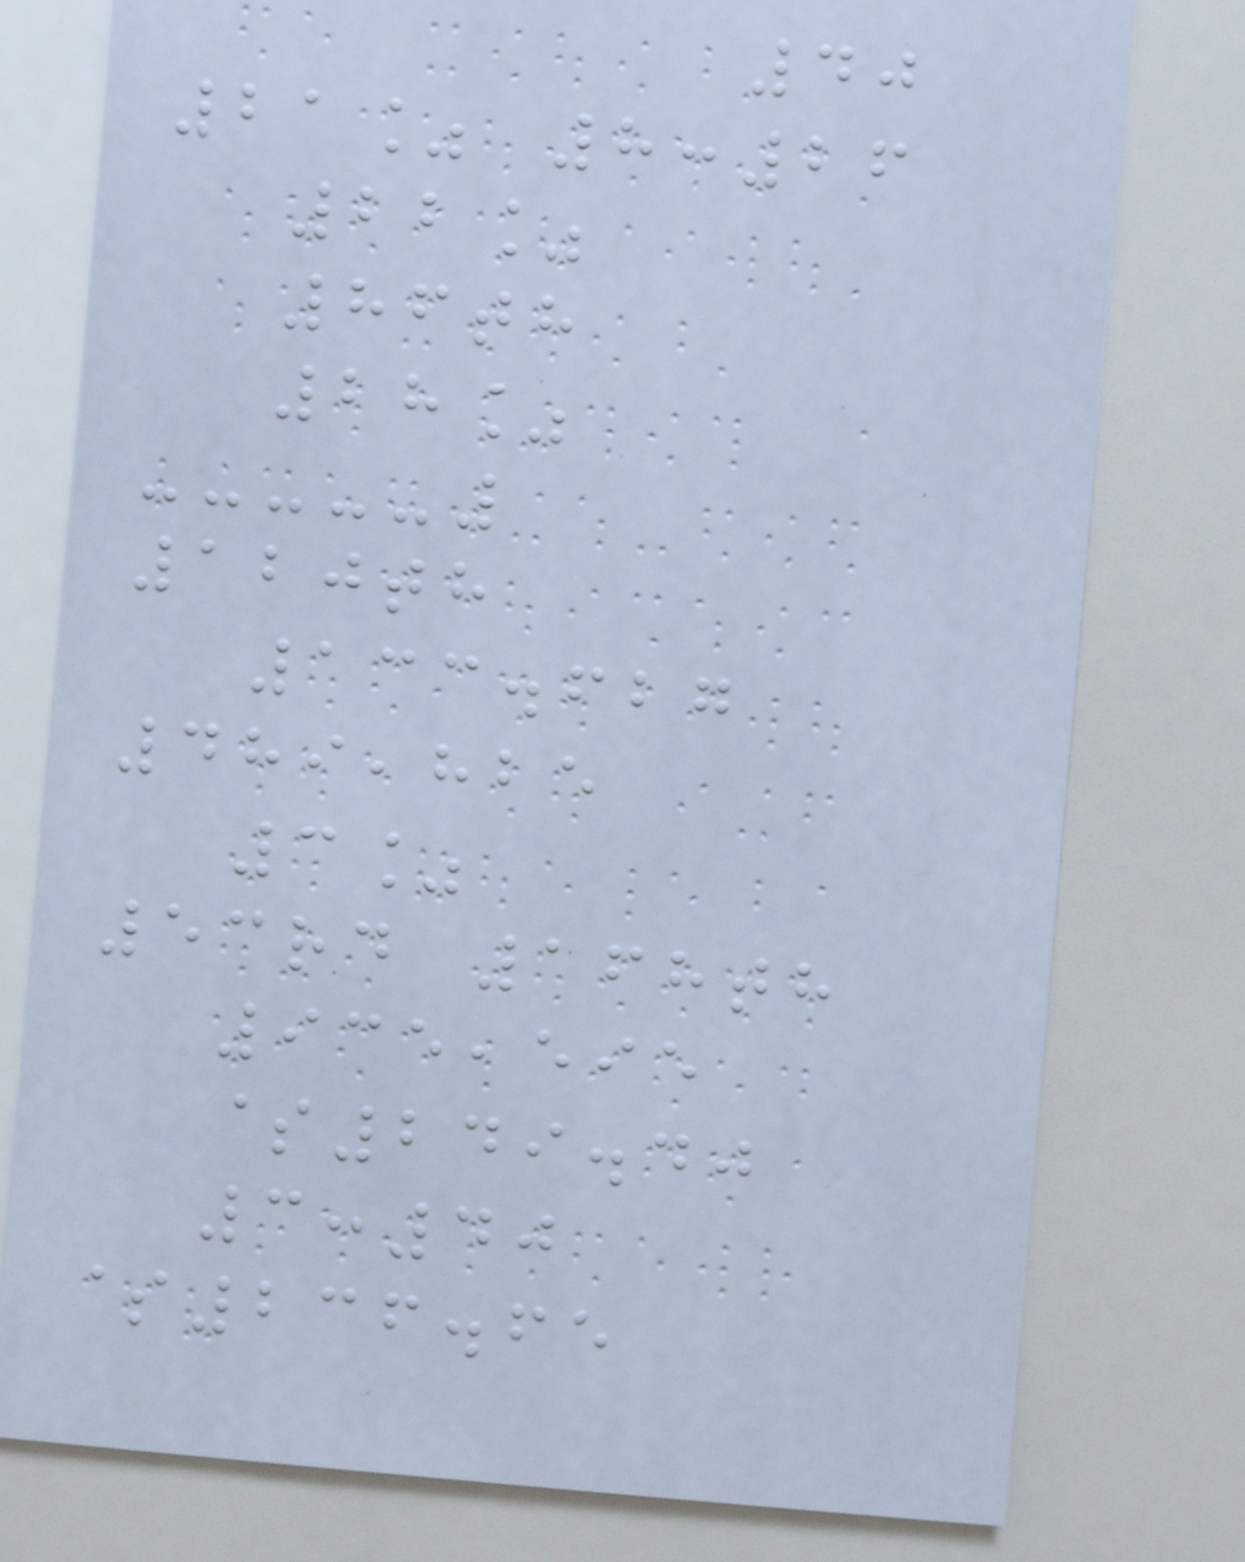40
21% 8:26
22%
86th
28%
120th
133.627
489,825
3%
53rd 168th
935,595
$249.40
3:40
$236.65
